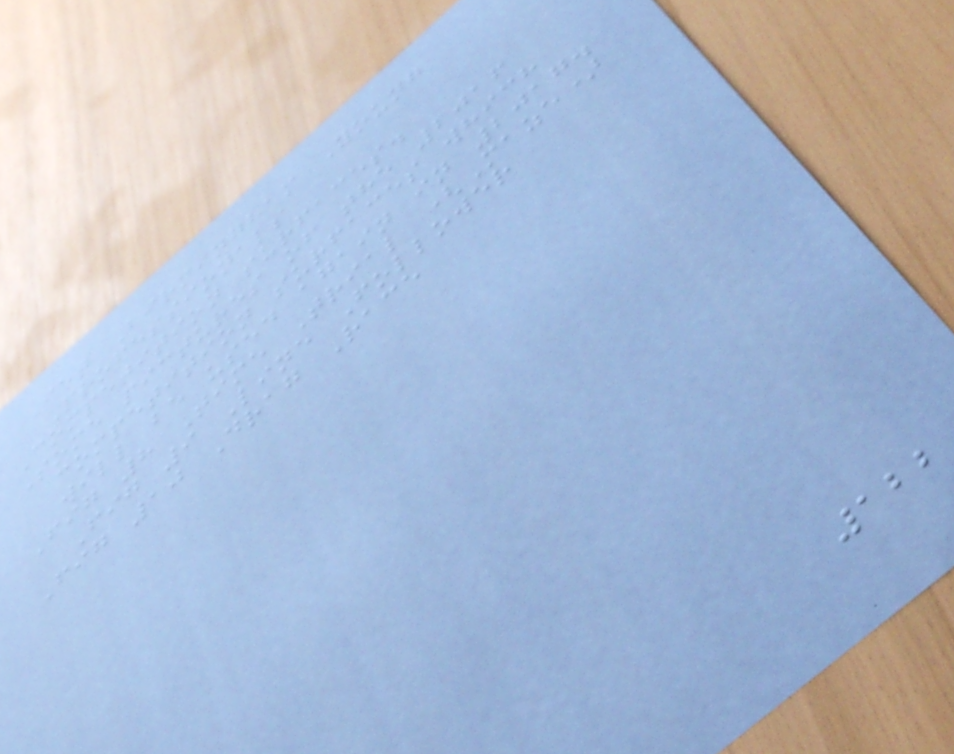IET Birmingham Young
Professionals
Competition surfaces.
Some pictures of the 2016
competition surfaces which
will be used again in 2017.
Fig 8 Time Trial (Maze)
Fig 9 Line Follower
Fig 10 Drag Race
122
